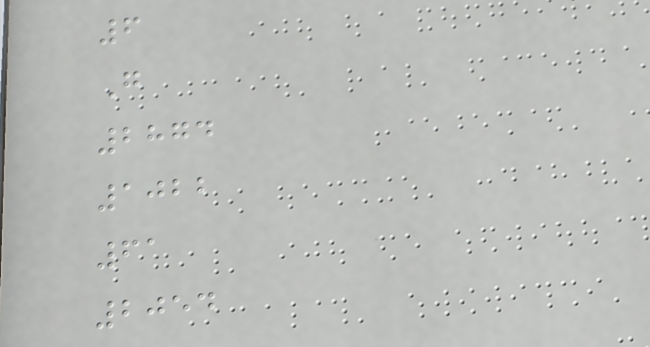6
G
2874
1022
61
2054
